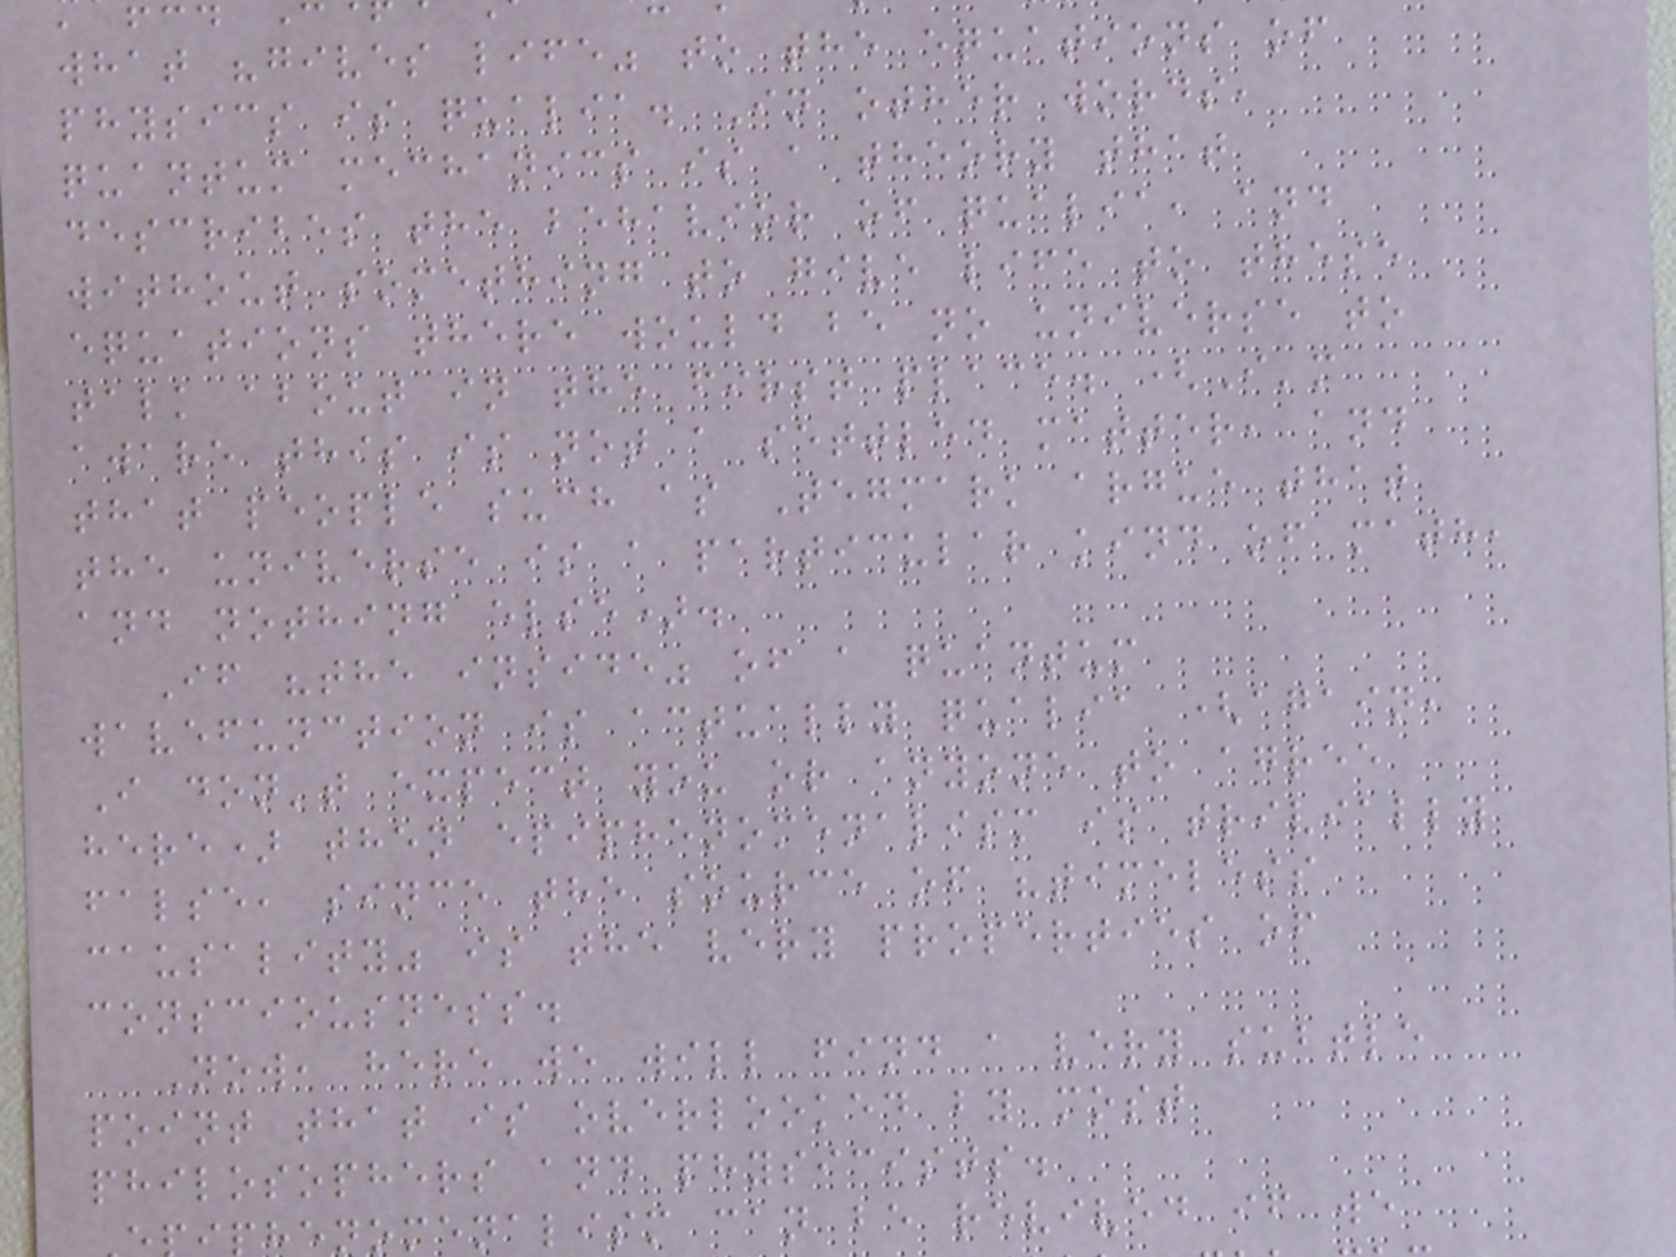what "gives life" to the equations of
physics is qualia. In other words,
quantum mechanics is a theory that
describes the behavior of qualia, and
without something to give life to these
equations there would be no universe to
talk about in the first place. (I'm
aware this is not a settled matter, and
that people such as Tegmark argue that
the universe is a particular kind of math,
and nothing else).
If "the inside" of a quantum
wavefunction is actually qualia (again,
I don't expect you or anyone to agree
here) then epiphenomenalism is trivially
false, since the source of "timeless
causality" is the very properties of
consciousness.
Now, here we will find a very subtle
point that is overlooked by most
philosophers and physicists.
henomenalism can be revived if we
